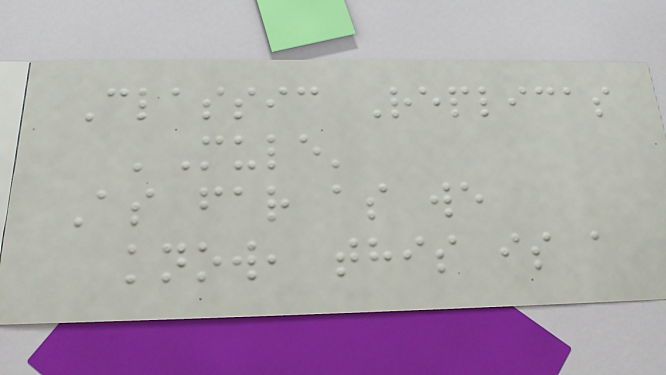Classic Replicas
'Mule'
As far as we
know, this is a
